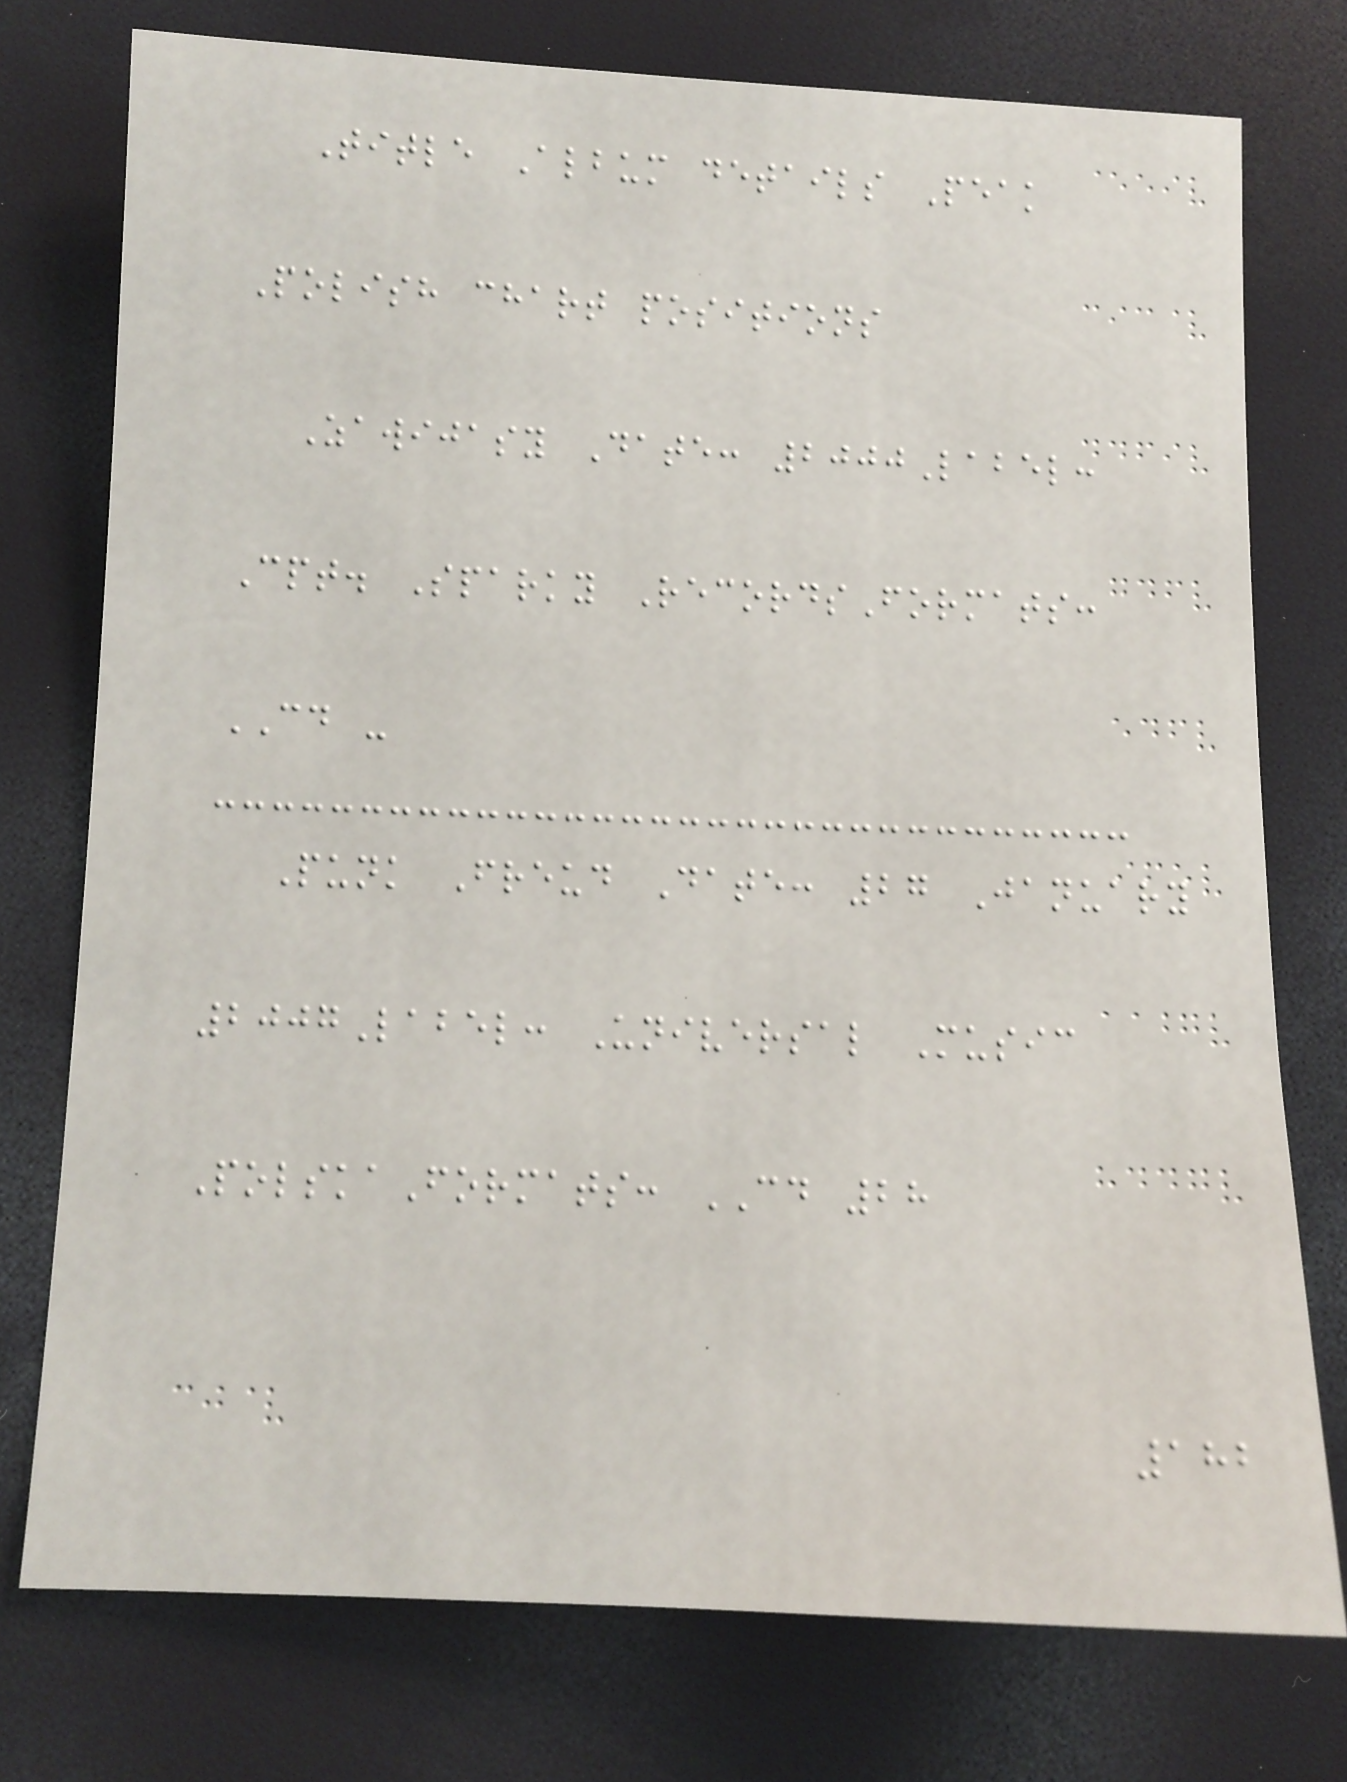Title Album details Peak
Polish chart positions
Zawijasy Date: 2000Label:
Cpt. Sparky RecordsFormats:
CD -
Punk Freud Date: 27 January
2007Label: Universal Music
PolskaFormats: CD 28
182
